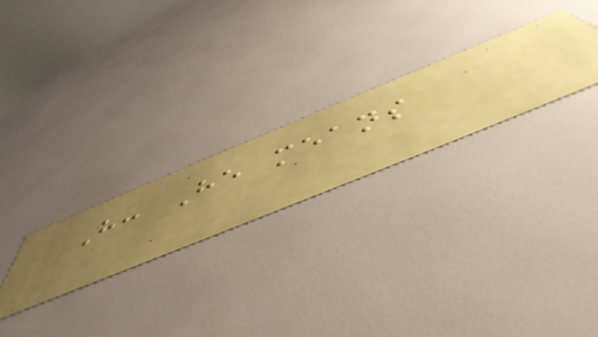H: He means
